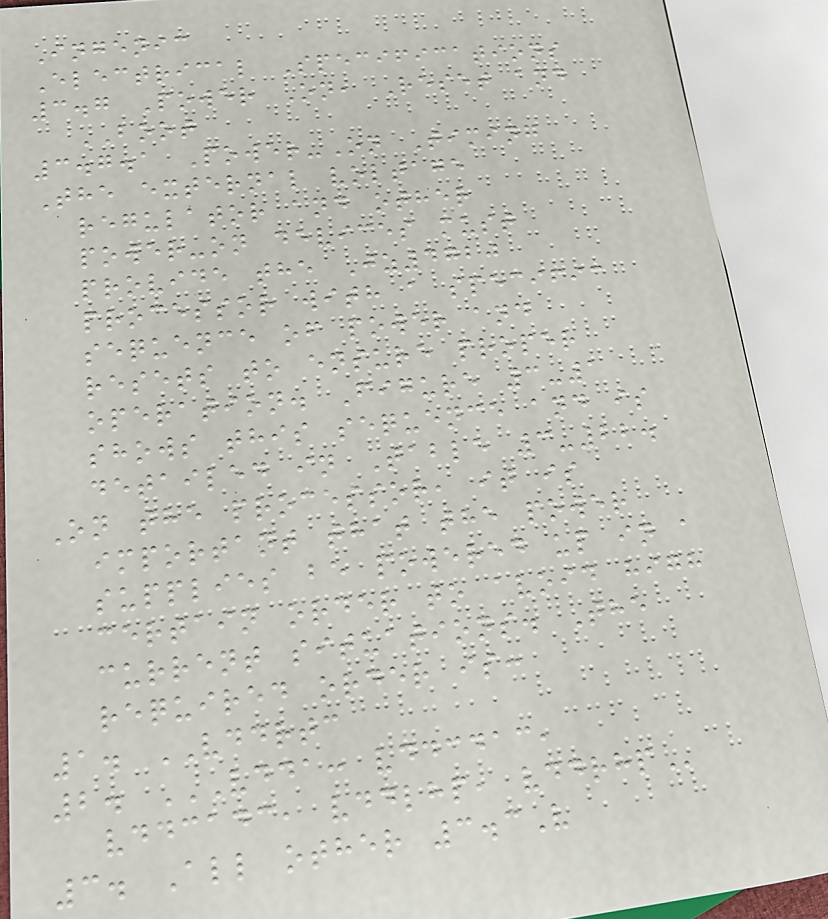Ingenic
Electrical Specifications
3.7 Power On, Reset and
BOOT
3.7.1 Power-On Timing
The external voltage
regulator and other
power-on devices must
provide the Jz4720
processor with a specific
sequence of power and
resets to ensure proper
operation. Figure 3-1
shows this sequence and is
detailed in Table 3-22.
On the processor, it is
important that the power
supplies be powered up in a
certain order to avoid high
current situations. The
required order is:
1. VDDRTC
2. VDDA: VDDCDAC,
VDDCADC, VDDLHP, VDDRHP
3. All other 3.3V
